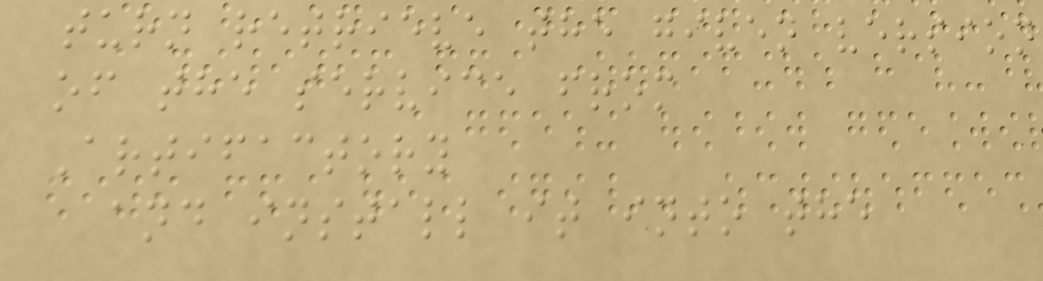turn retrieve the given version
of the service from
Artifactory
and install it into the
